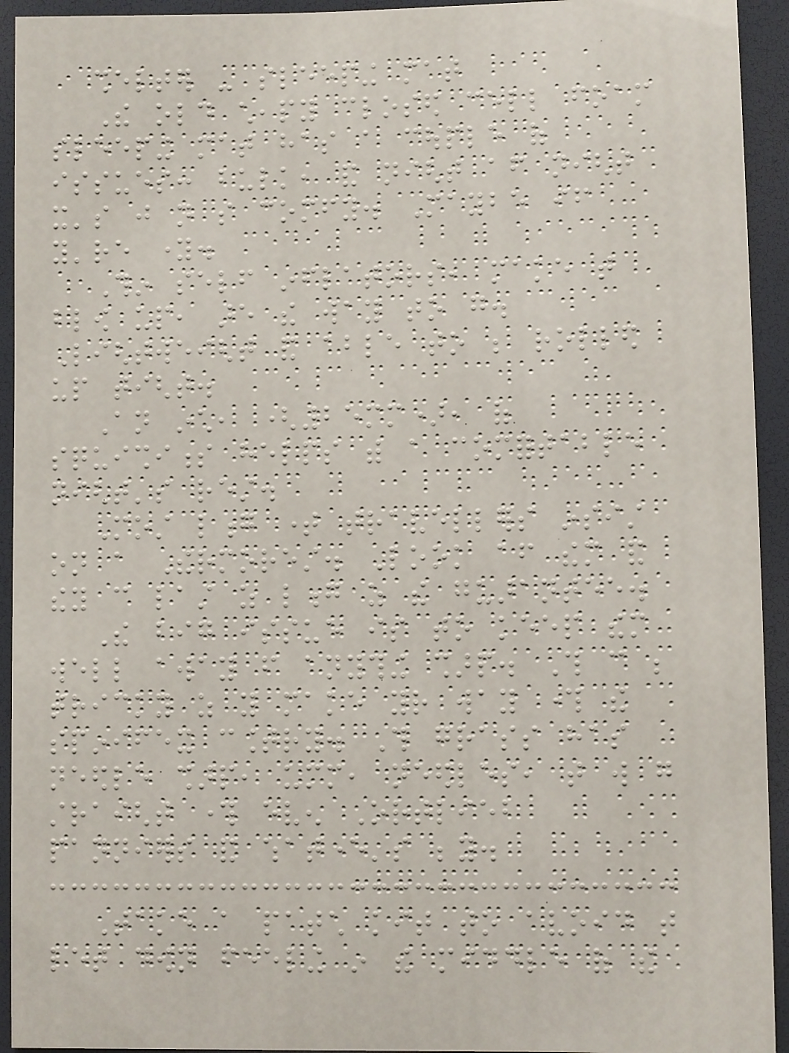shelter - sleeping mat
The old cheapy closed cell foam
sleeping mat has a couple of
issues: bulk, and night after night
it's just not so comfy. Maybe if
you're young.
Thin self inflators, make that
blow up, are the way to go.
Lightweight and able to be rolled
up tight.
An inch, (25mm), of
squishiness helps with a comfortable
night's rest.
Most long time travellers insist
on a Thermorest. Look after them and
they can last as long as the guarantee.
The big issue is to keep them
well away from anything sharp. This can be
tricky as you make your way through the
spinifex country. This grass has
needle sharp, umm, needles, that will go
straight through even Ortlieb
panniers and whatever's beyond.
Take a patch kit to avoid that
let down feeling in the middle of the
